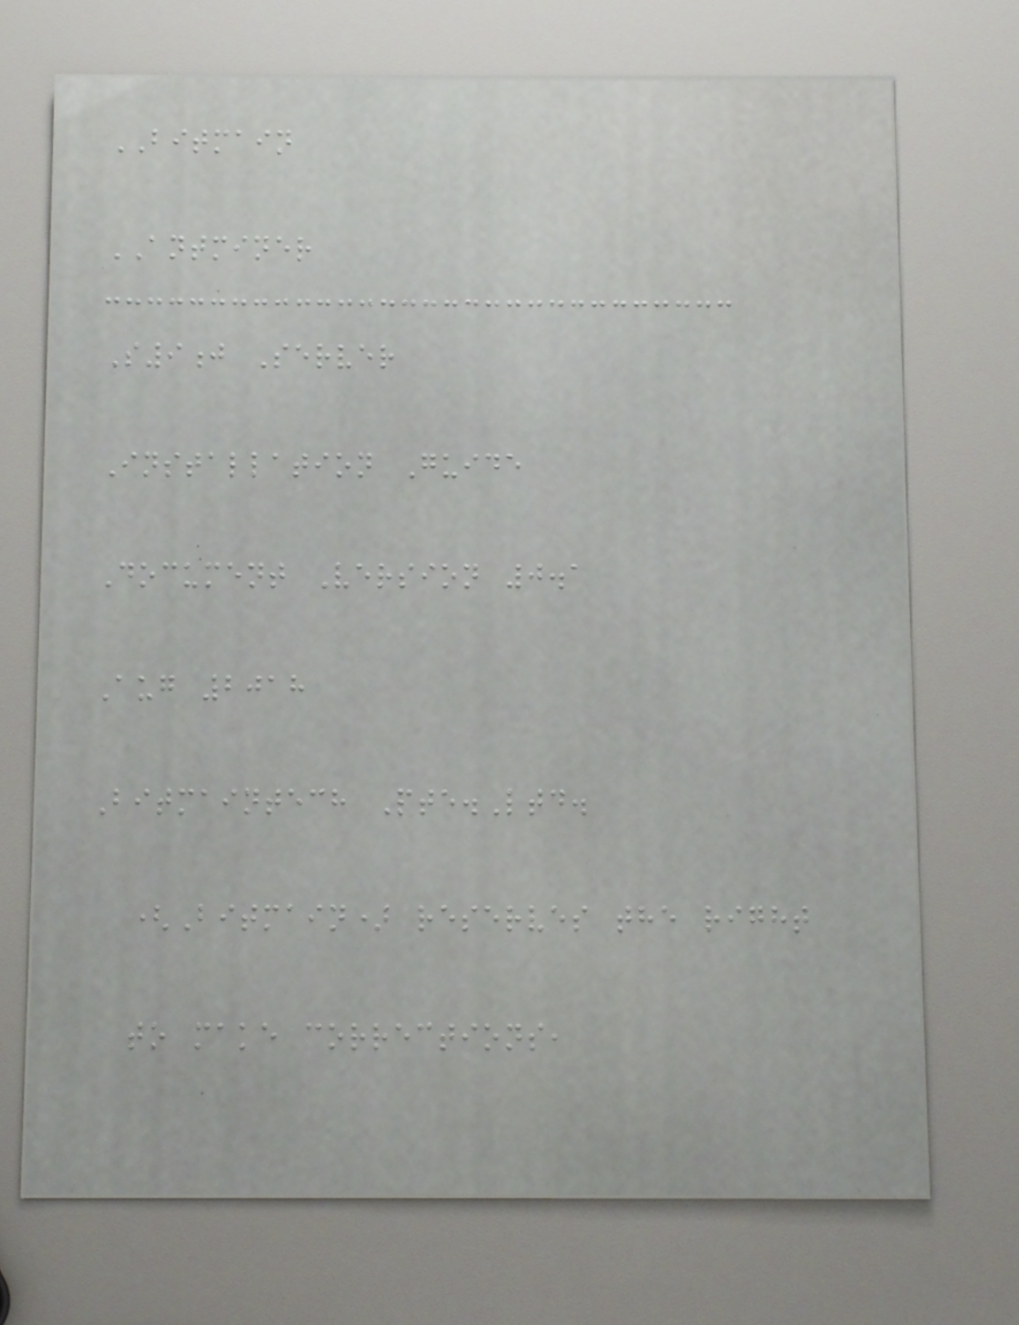BITMAIN
ANTMINER
S9j Server
Installation Guide
Document Version 0.1
Aug 2018
Bitmaintech Pte.Ltd.
(Bitmain) reserves the right
to make corrections,
